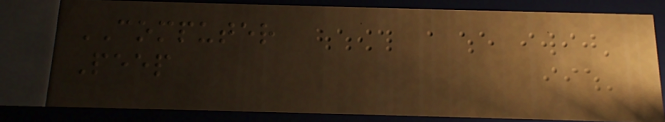COMPUTER
Peep
